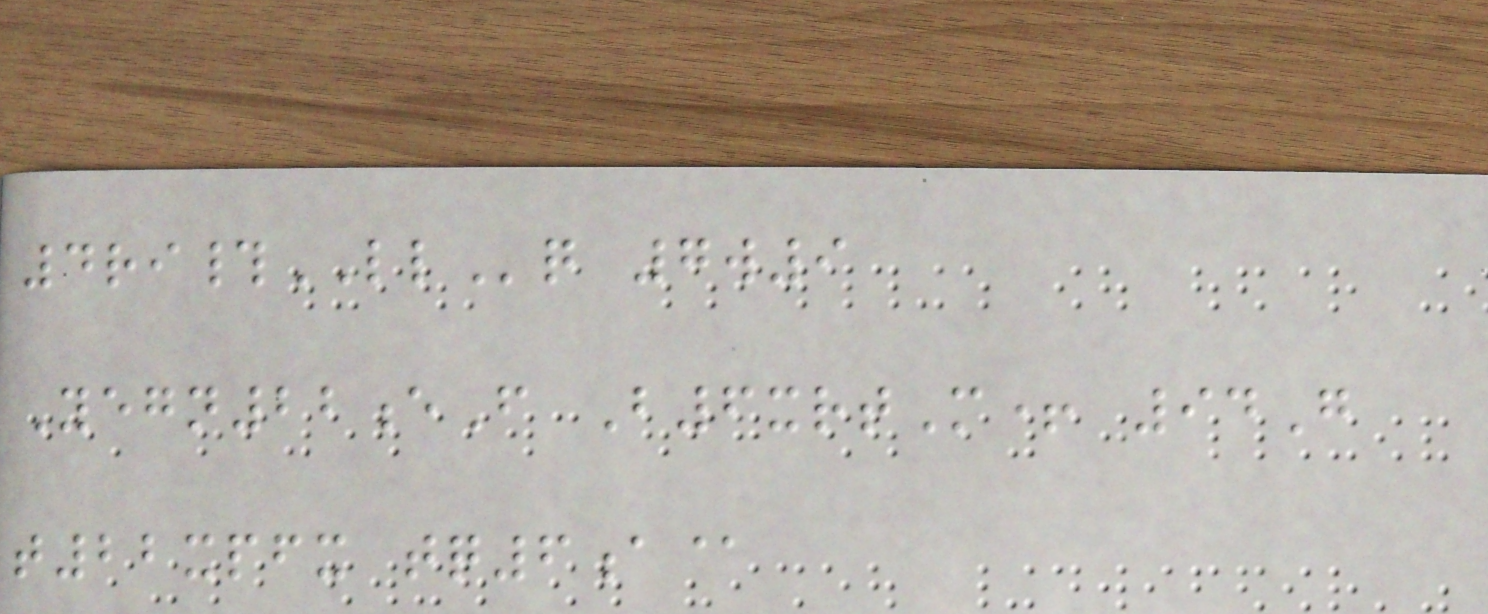4ri#LLq 7w9
Yegn22eF B6xrtM+ 94G
t22xpfx tq6a@
